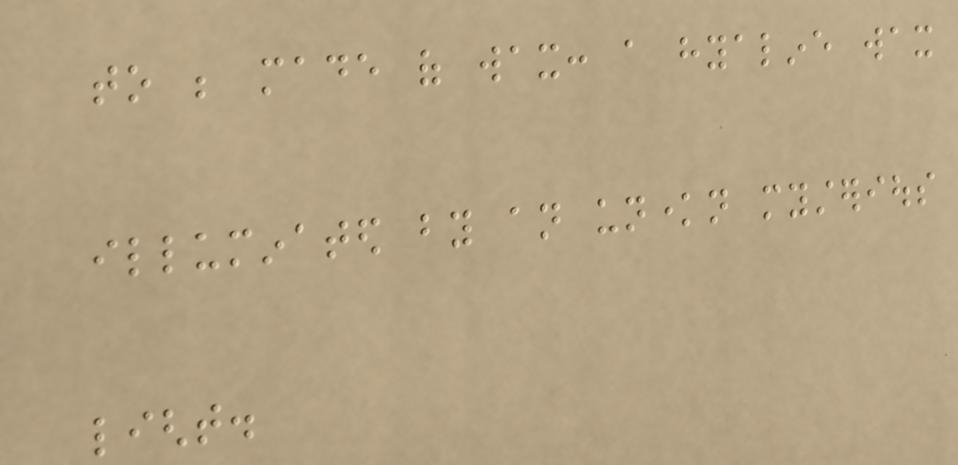to be made of wax: a hyaline wax
illuminated by an unknown mysterious
light.
